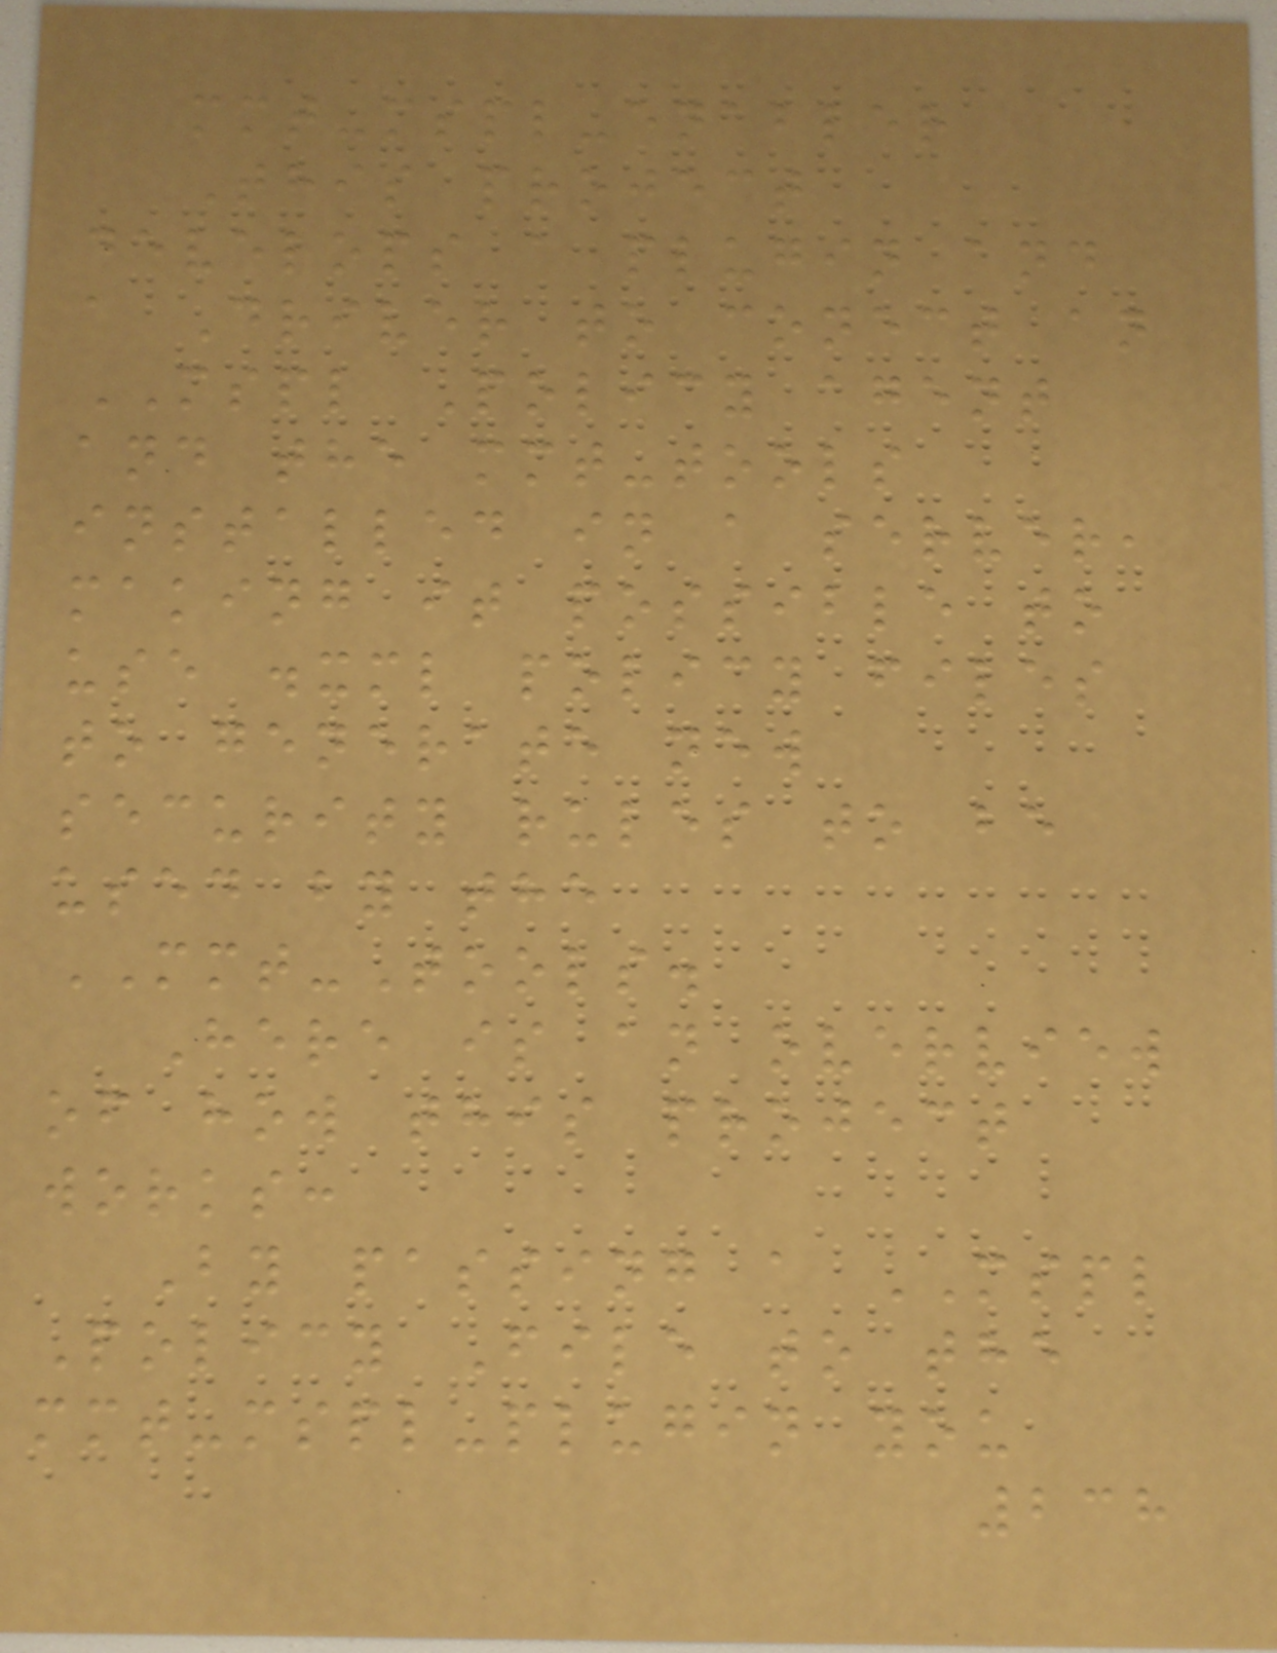mmt-mspl-enabler
This project
develops a plugin and
a Driver to conect an
MSPL Policy agent
and the mmt-tools
installed in a server,
making it possible to
use .xml policy files
to generate new
security rules to be
used by the
MMT-Tools.
Here is an overview
of how this project
works:
By passing a MSPL
Policy File to the
mmt-mspl-plugin you
238
